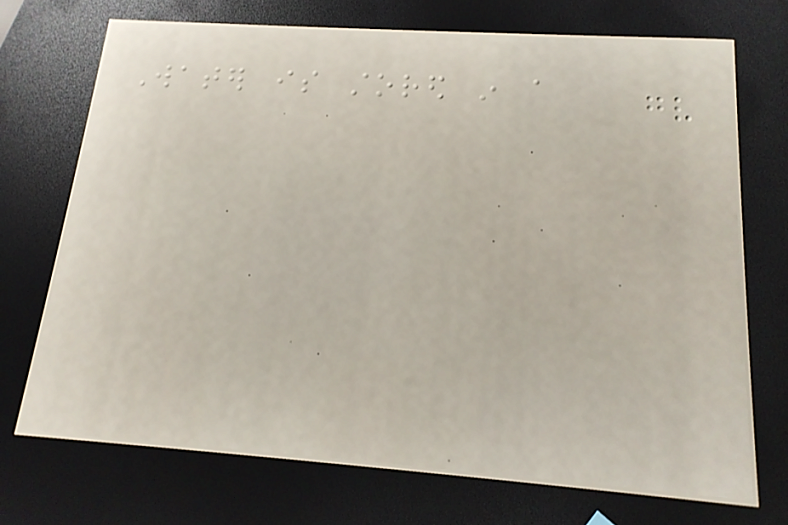Water is stored in a
